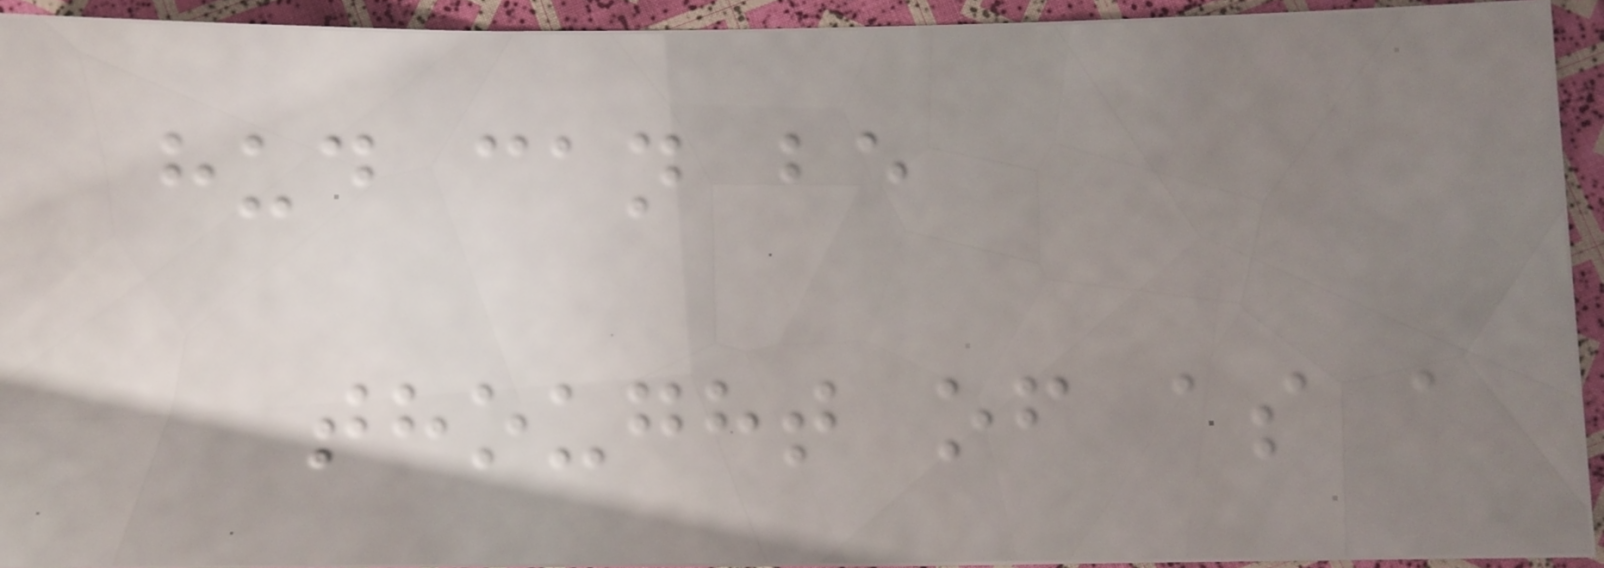hud can be
thought of as a
